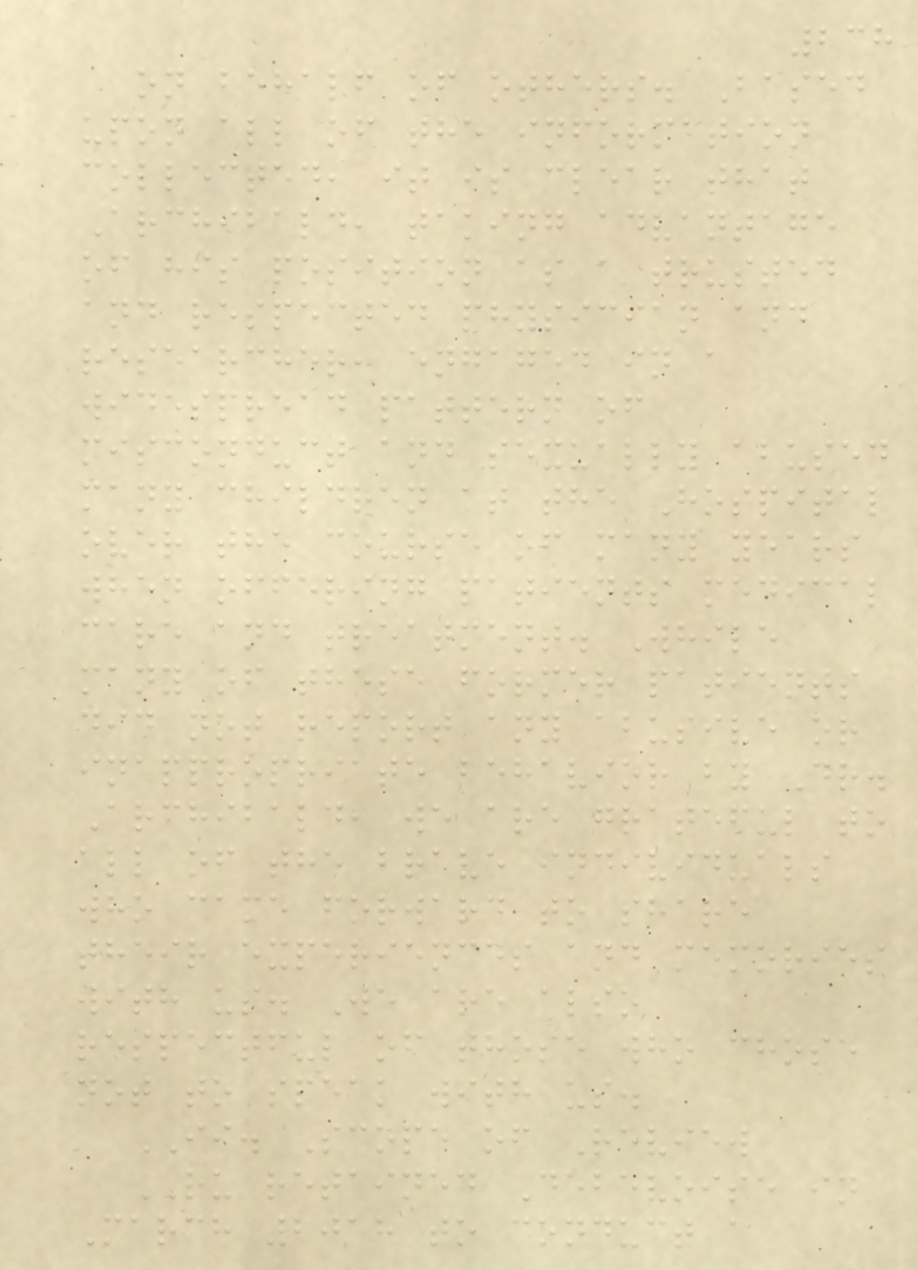238
on behalf of others. Based
upon all of the information
collected, it is clear that
Archibald, taking advantage
of his position as a trusted
and respected physician and
researcher, engaged in a
widespread pattern of
misconduct and sexually abused
many children at the Hospital
over the course of many years
when offering patients medical
care and treatment. While
many of these former patients
did not report any abusive or
inappropriate behavior by Dr.
Archibald, we are grateful to
all of the brave individuals
who came forward to share
their experiences and memories
with us. We are also
respectful of those who chose
not to speak with us.
II. Scope of Review
RU retained Debevoise in
March 2018 to conduct a
